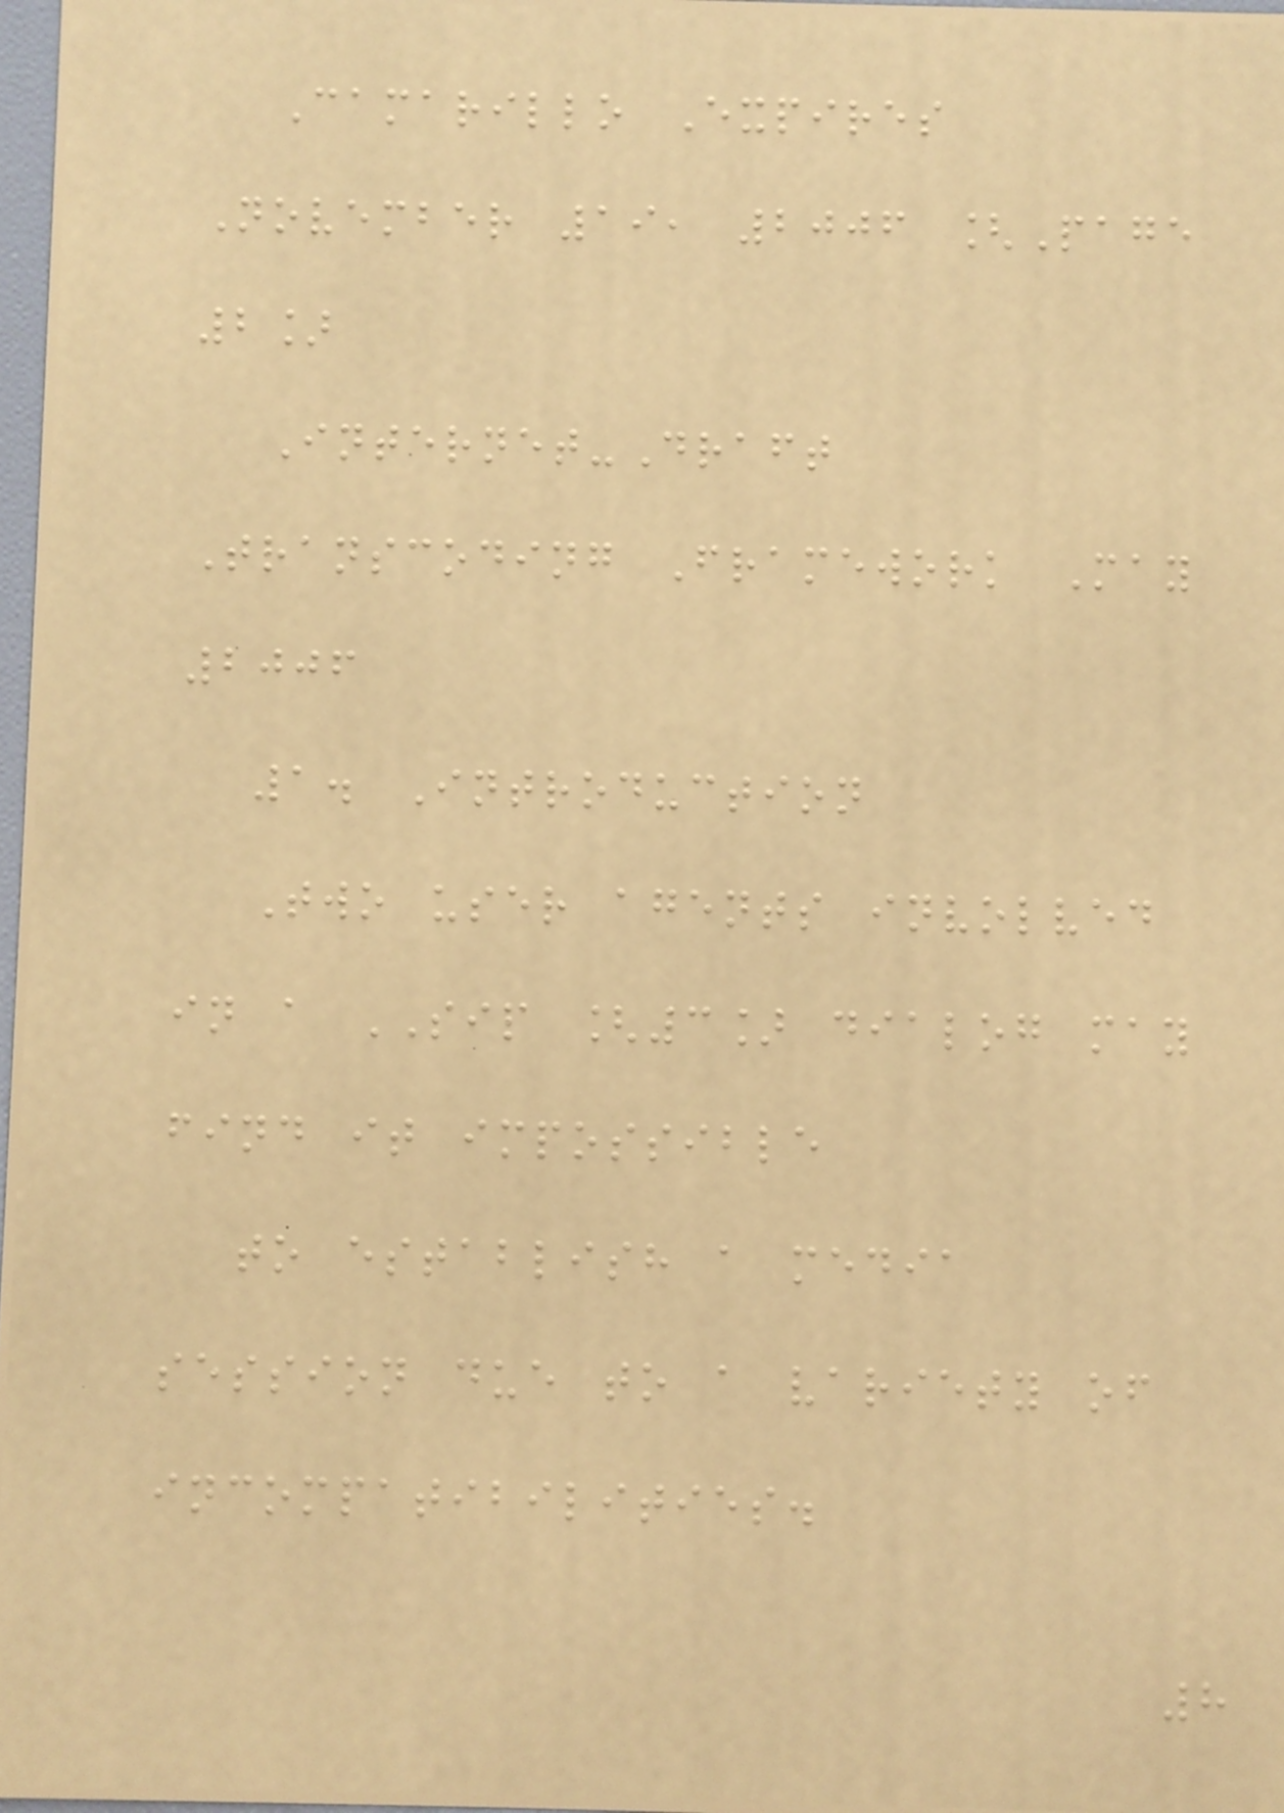Camarillo Expires
November 19, 2006 [Page
2]
Internet-Draft
Transcoding Framework May
2006
1. Introduction
Two user agents involved
in a SIP [3] dialog may
find it impossible
to establish a media
session due to a variety of
incompatibilities.
8
